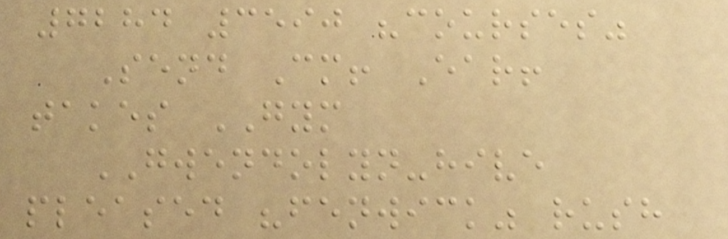7284 3590 "courses"
Send Cm! Ear!
takes GYM
GWENDOLYN-hive
pleased "fenwick" rush
